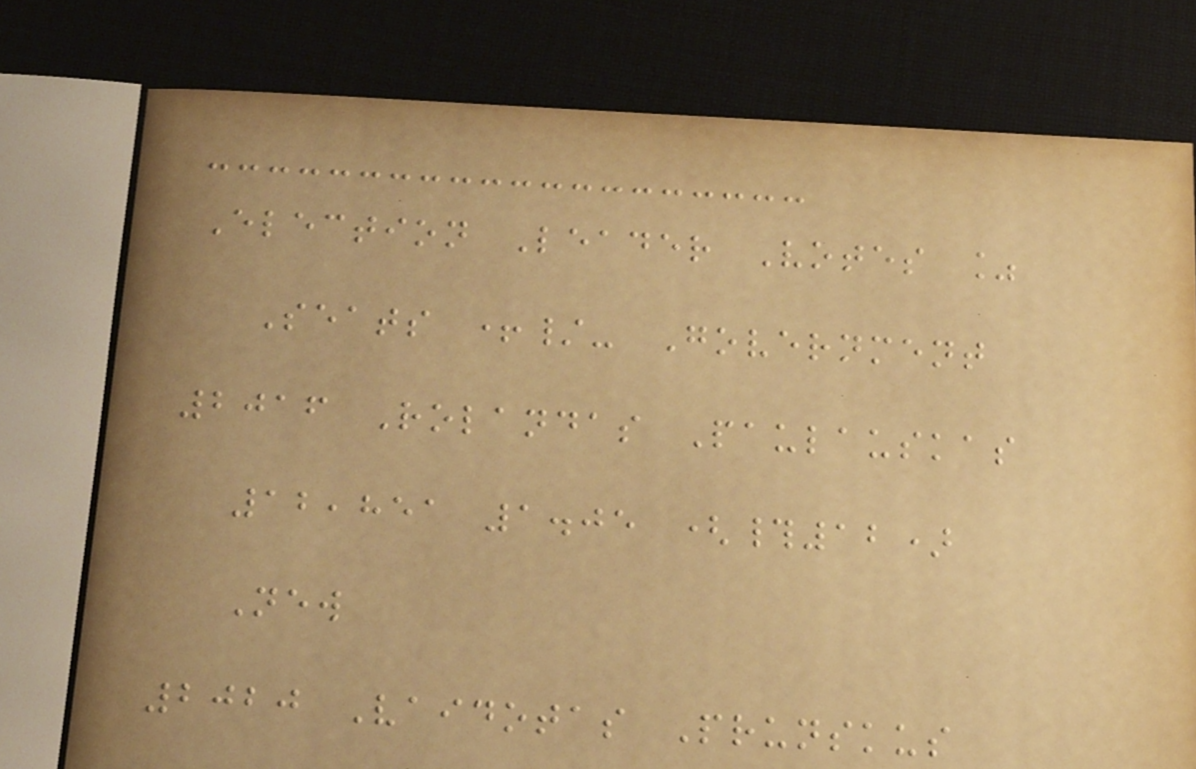Election Leader Votes %
Seats +/- Government
2016 Rolandas Paulauskas
12,851 1.05 (#12)
New
2020 Vaidotas Prunskus
